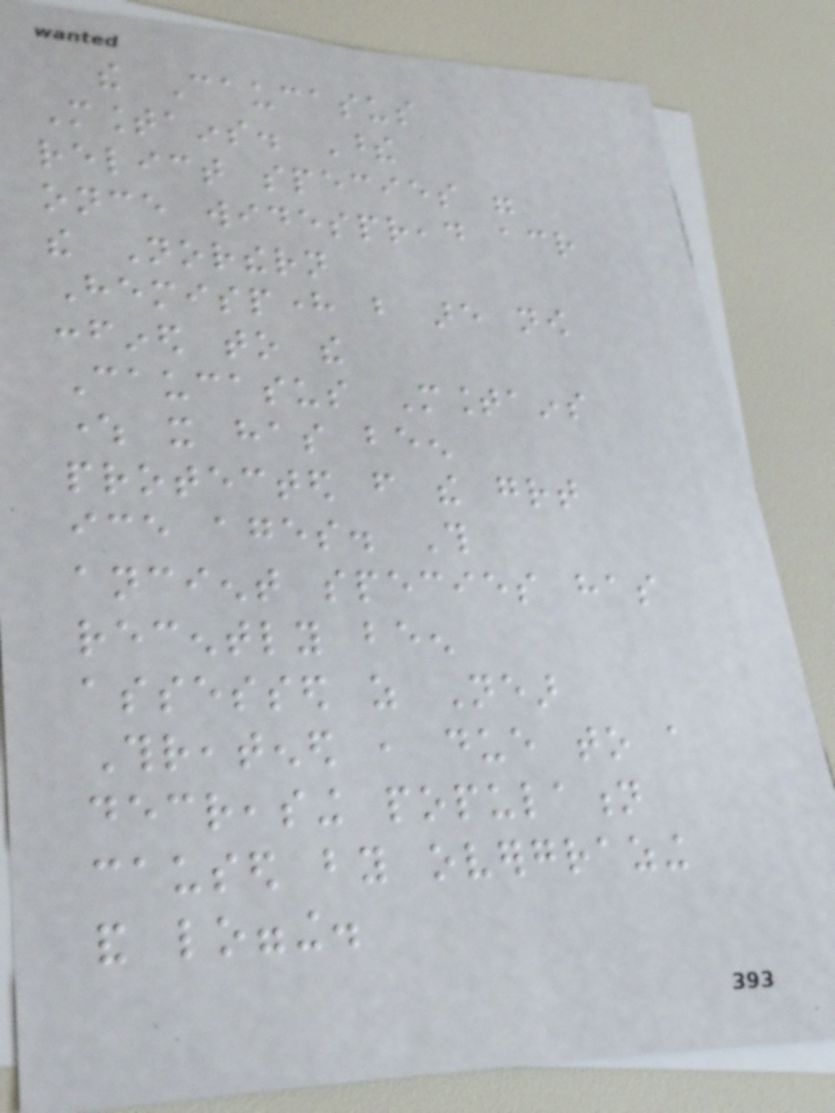the Caucasus
Mountains. These
relict species were
once widespread across
the Northern
Hemisphere but are now
confined to the
Caucasus Mountains
where it has been
protected from the great
ice ages. This
ancient species has
recently been
assessed as Near
Threatened , due to a
decreasing population
caused by overgrazing
and logging.
